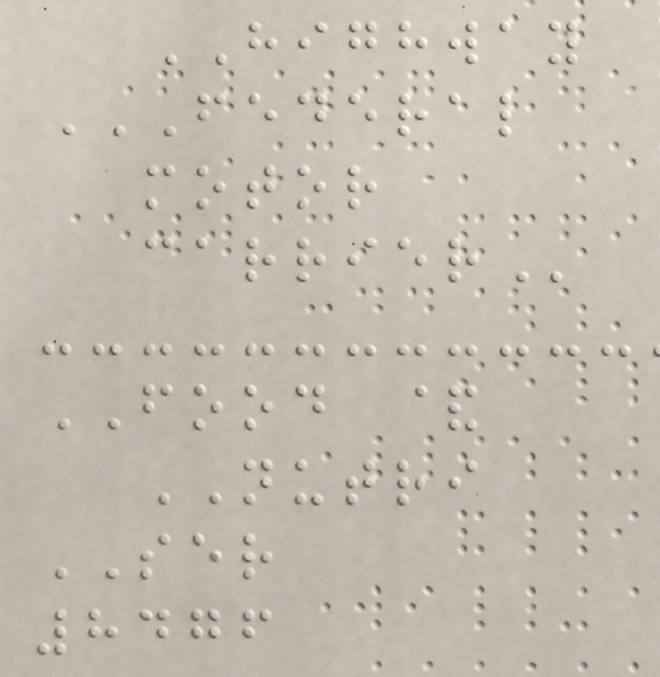HIGHWAY
FEDERAL
MOTOR
CARRIER
FOOD &
NUTRI
SER
8476
